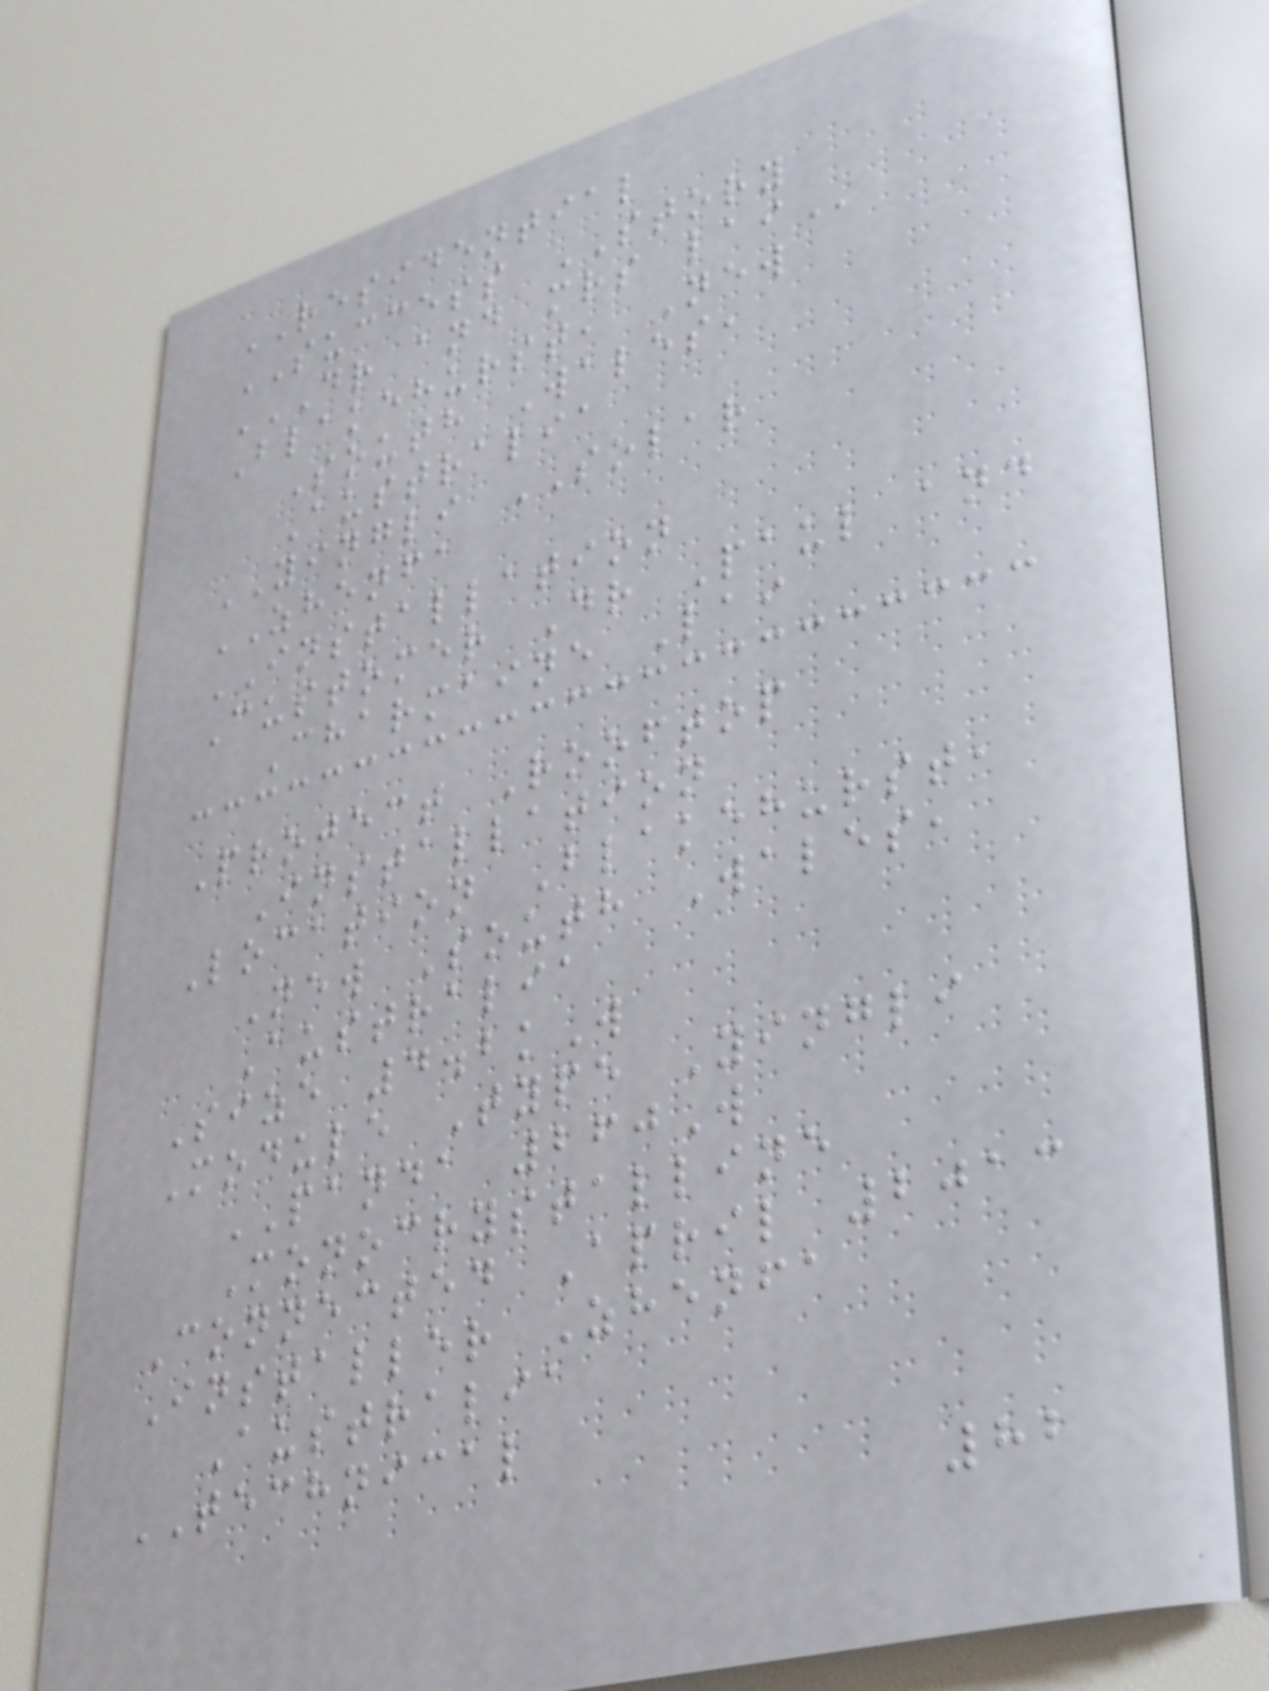RESIDENTIAL
SUCCESS STORY
DR AND MRS LAI
Blakehurst, New
South Wales,
Australia
YINGLI SOLAR
ZHENFA
INSTALLATION
Customer Dr Paul and
Charmaine Lai
Project Rooftop
Installation
Location Blakehurst,
New South Wales,
Australia
Size 4.2kW
Module Type Yingli
PANDA 260W
Monocrystalline
Connected April 2013
Installer Zhenfa
Australia
TECHNICAL
82
